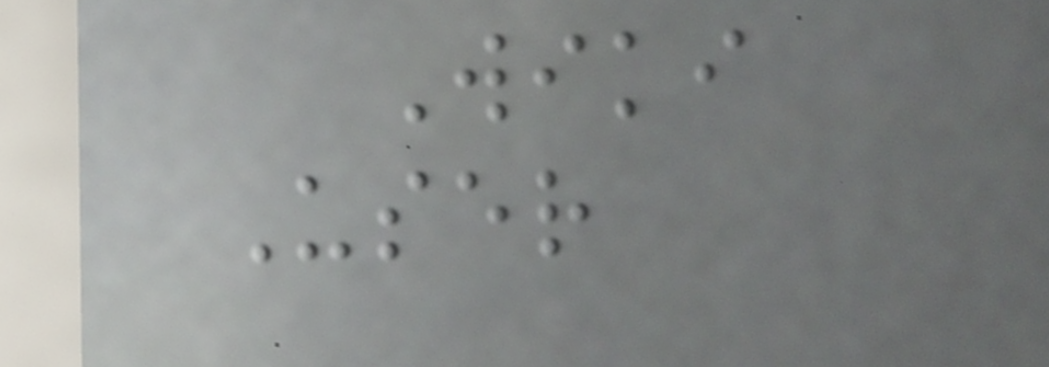Wiki
User
